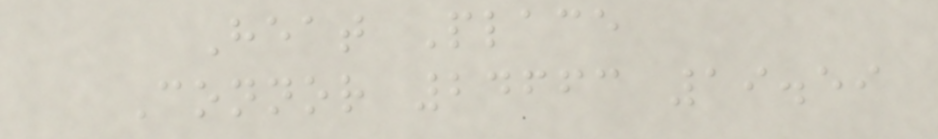Heat Place
Connor 24663 19.59
